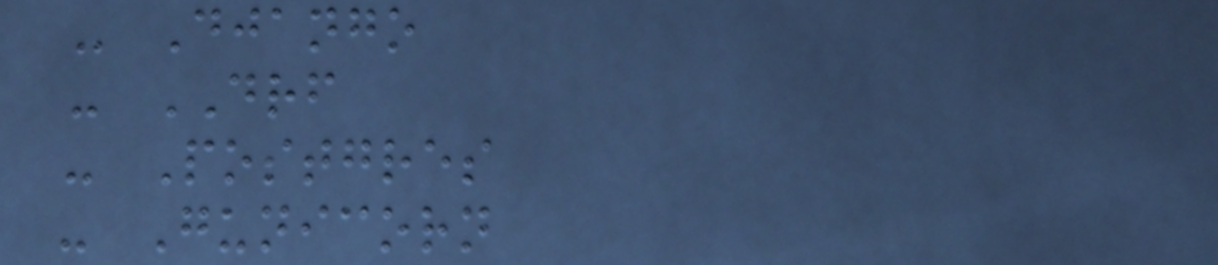- Django
- DRF
- Postgres
- Gunicorn
